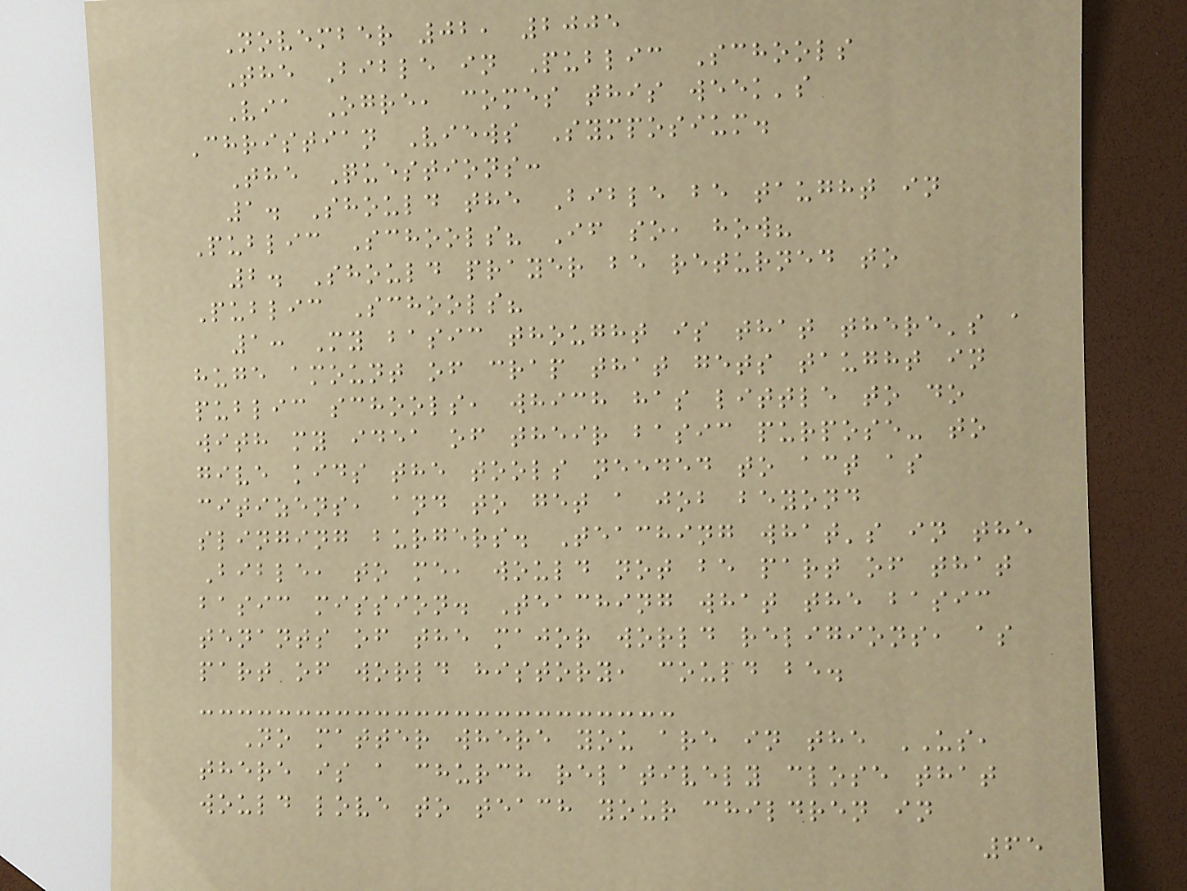November 02, 2005
The Bible in Public Schools
Via Ogre, comes this week's
Christian Views Symposium.
The Questions:
1. Should the Bible be taught in
Public Schools? If so, how?
2. Should prayer be returned to
Public Schools?
1: My basic thought is that there's a
huge amount of crap that gets taught in
public schools, which has little to do
with my idea of their basic purpose- to
give kids the tools needed to act as
citizens, and to get a job beyond
slinging burgers. Teaching what's in the
Bible, to me, would not be part of that
basic mission. Teaching what the basic
tenants of the major world religions, as
part of world history, could be.
No matter where you are in the US,
there is a church relatively close that
would love to teach your children in
65
